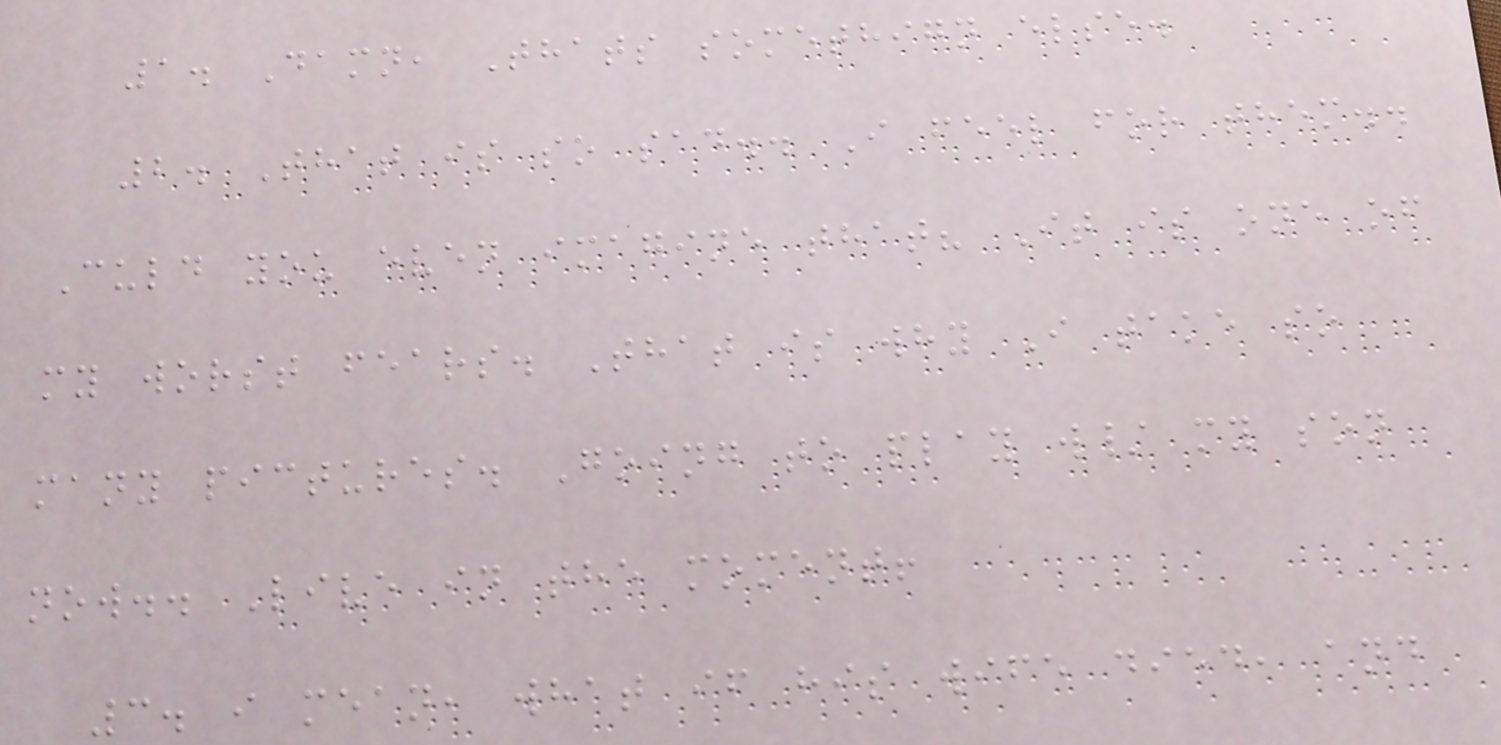1. Damn, Thats somethign else.
2. That is so sad.. I feel for them..
Culd you even imagine that? It is one of
my worst fears. That is why I take so
many pictures. Going to play w/ my son
now.. Live in the moment!
3. i mean, what if his wife died, and
